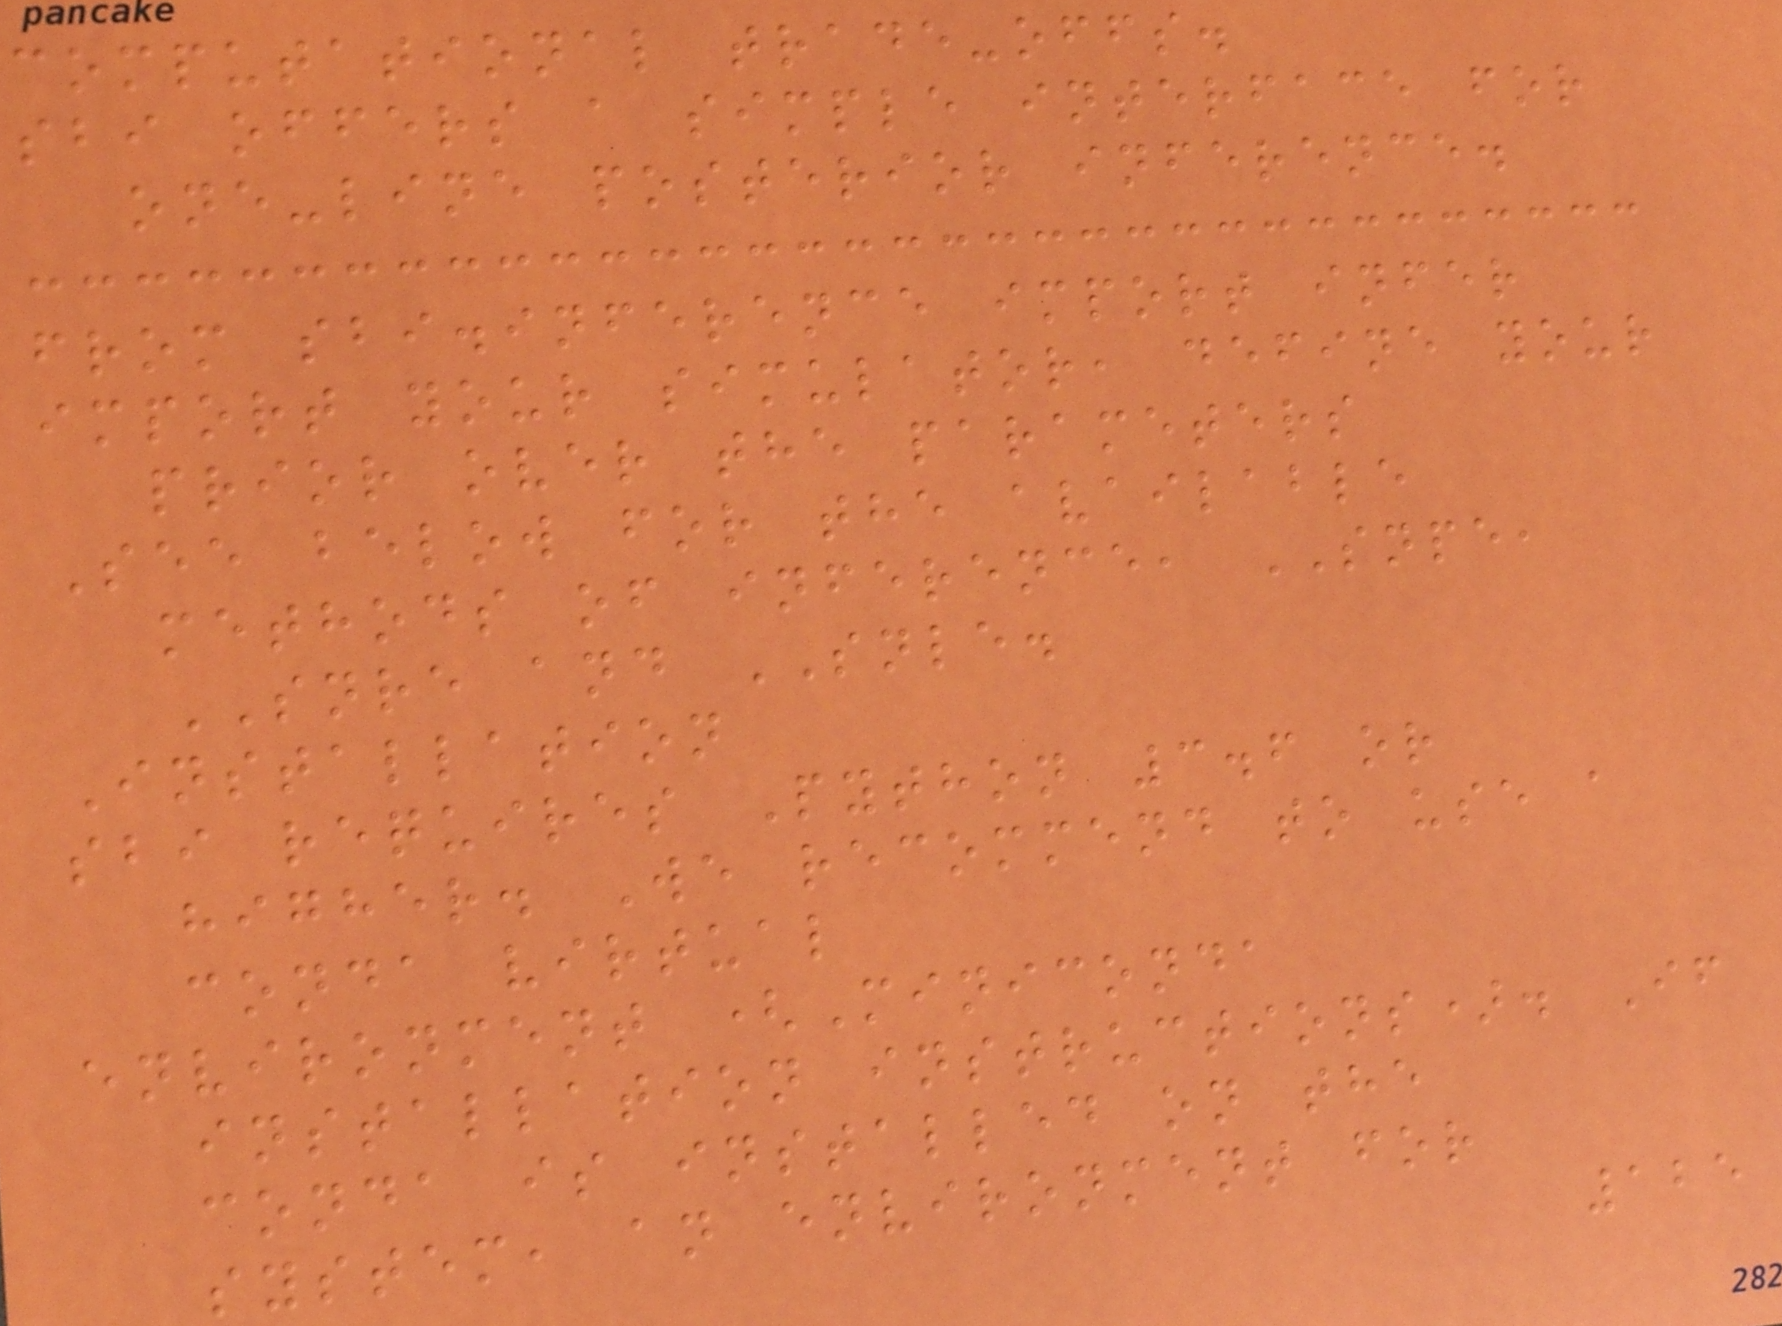computational trade-offs.
sbi offers a simple interface for
one-line posterior inference.
from sbi.inference import infer
import your simulator, define your
prior over the parameters
See below for the available
methods of inference, SNPE,
SNRE and SNLE.
Installation
sbi requires Python 3.6 or
higher. We recommend to use a
conda virtual
environment (Miniconda
installation instructions). If
conda is installed on the
system, an environment for
125
